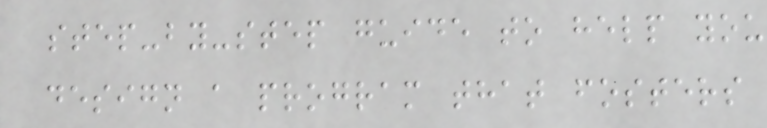step-by-step guide to help you
design a program that fosters
